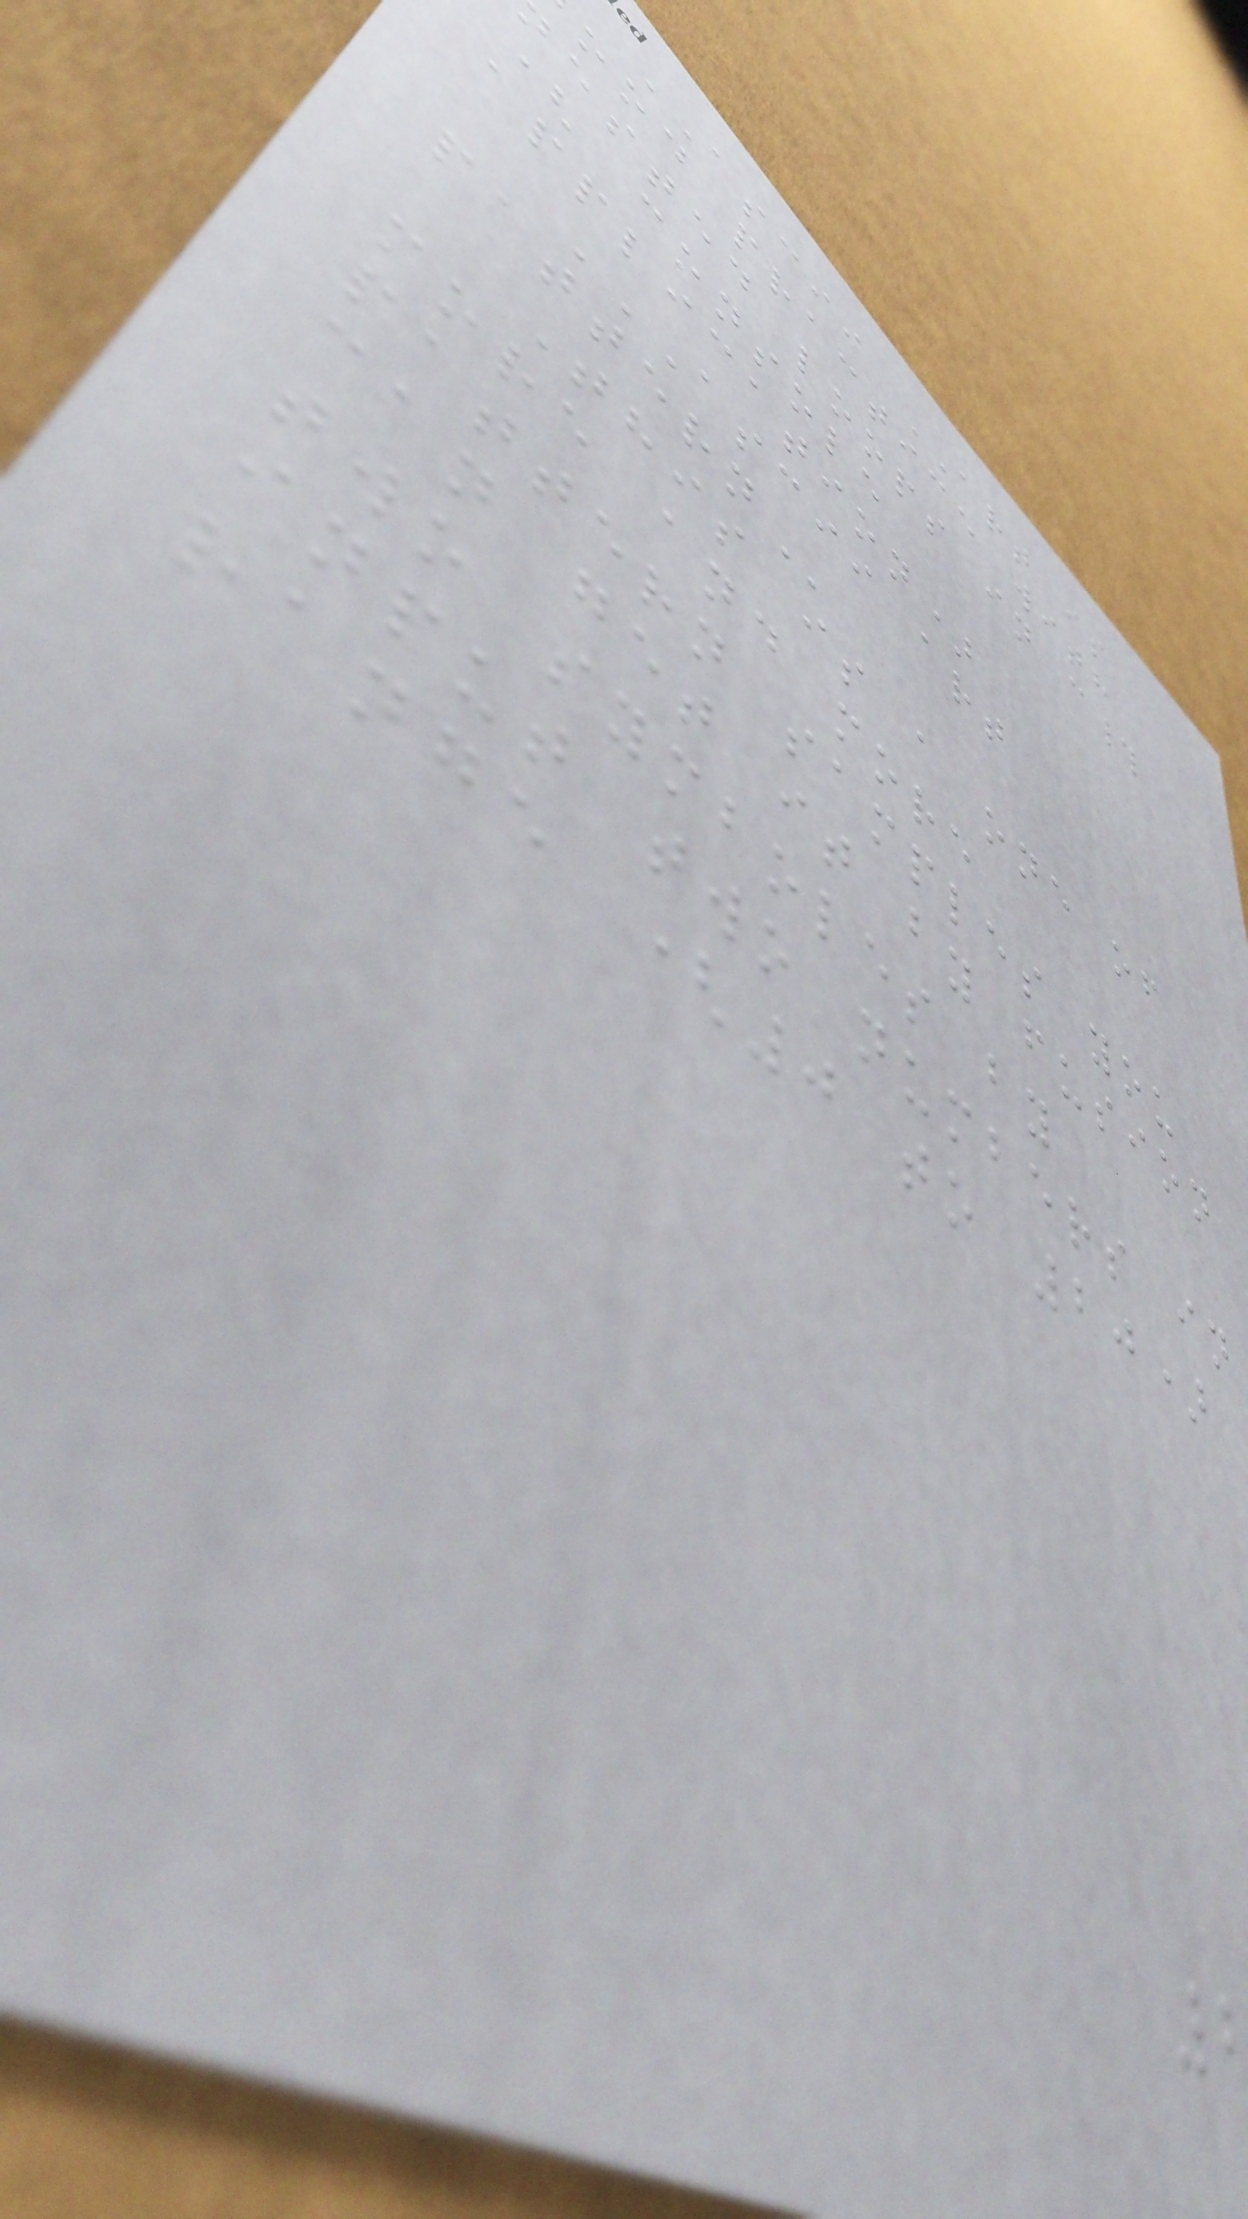ASCII ART is
ood practice with
ested loops in c#
( console
application)
ASCII ART
This is a one of
more and more
pattern samples you
can get it by fusion
two symboles by
input two numbers in
range (0 to 20)
